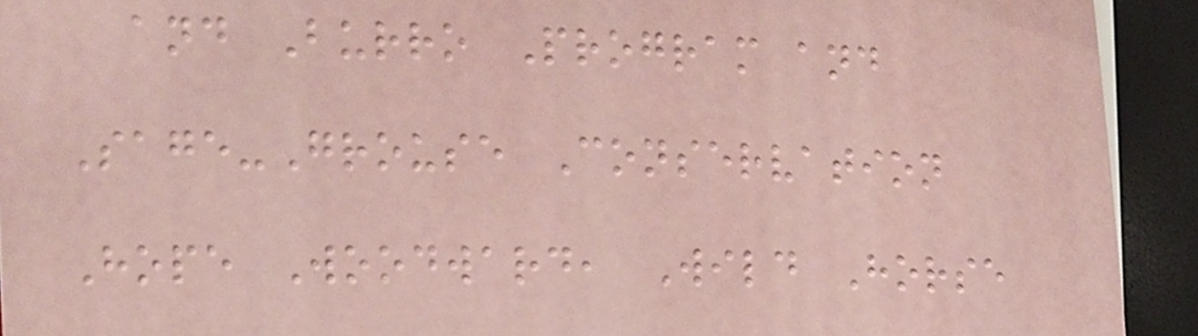and Burro Program and
Sage-Grouse Conservation
Hope Woodward, Wild Horse
